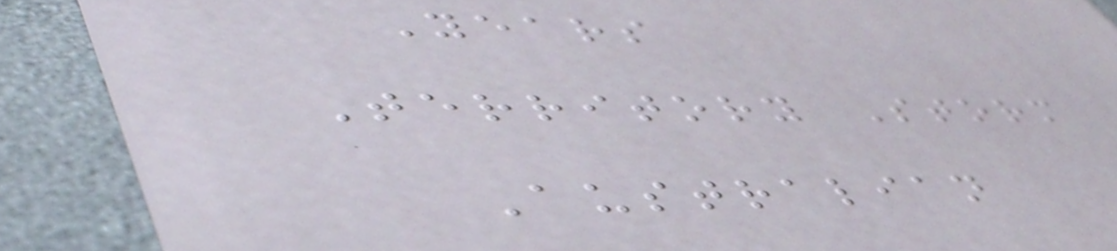Years
Territory Storm
Australian
